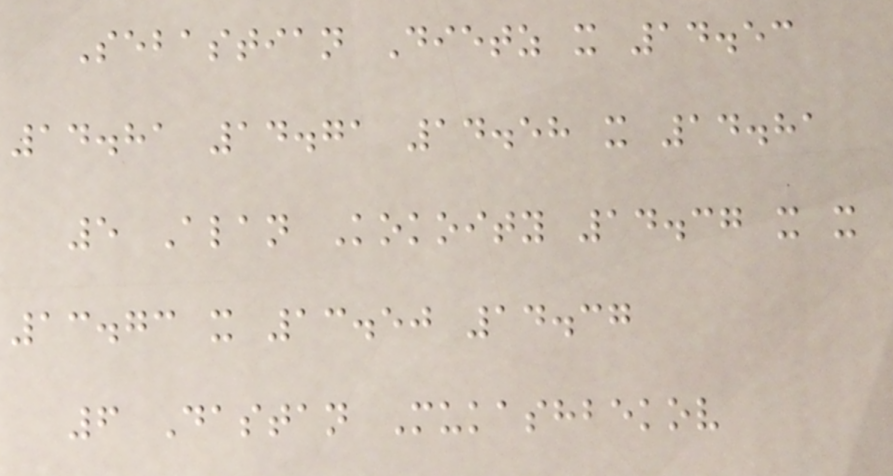Sebastian Dietz x 14.53
14.81 14.71 14.58 x 14.81
5 Alan Kokoity 14.37 x x
13.73 x 13.50 14.37
6 Dastan Mukashbekov
